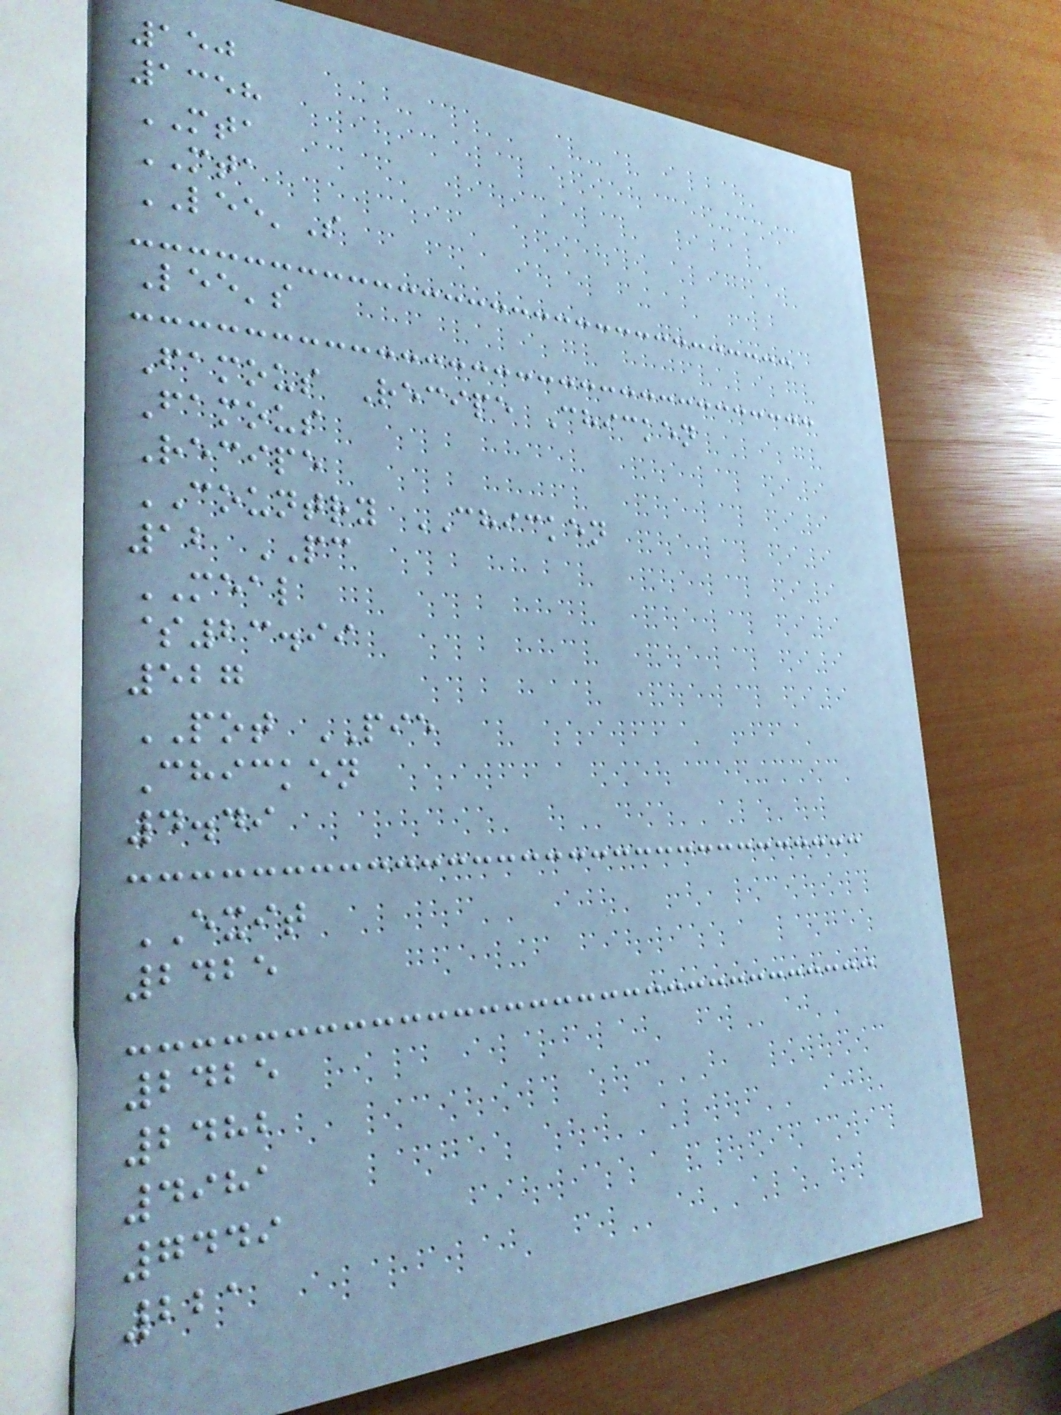150
1358
MTA
MTA
LEE'S
Lee's
Famous Recipe Chicken
Famous
Recipe
COUNTRY CHICKEN
12 PC
MEAL
$23.99
527
POT PIE
Chicken
4.49
EXIT
2425
2425
2482
4981
7449
221
